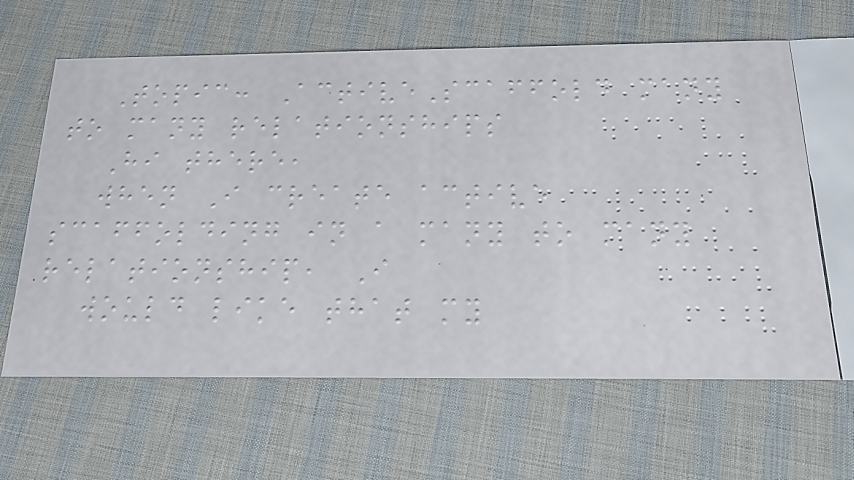Topic: ActiveScaffold many
to many relationships
Hi there,
when I create active
scaffolding in a many to many
relationship, I
would like that my
